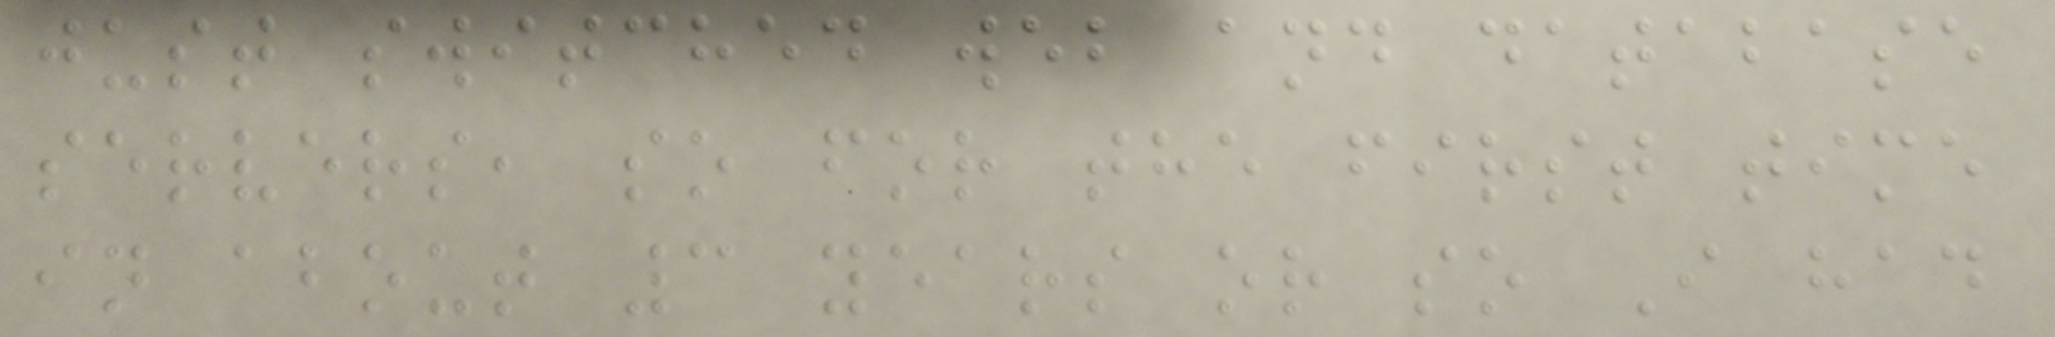just switched web and database
servers, so for the first time
in about 3 years or so I had
